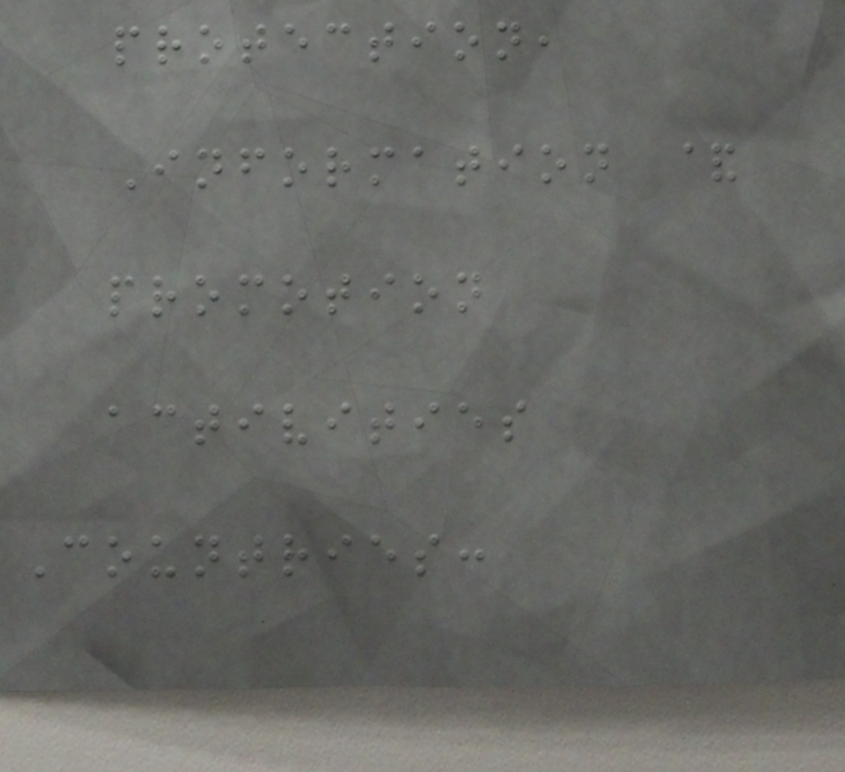protection,
Information &
promotion
activities
Countries:
